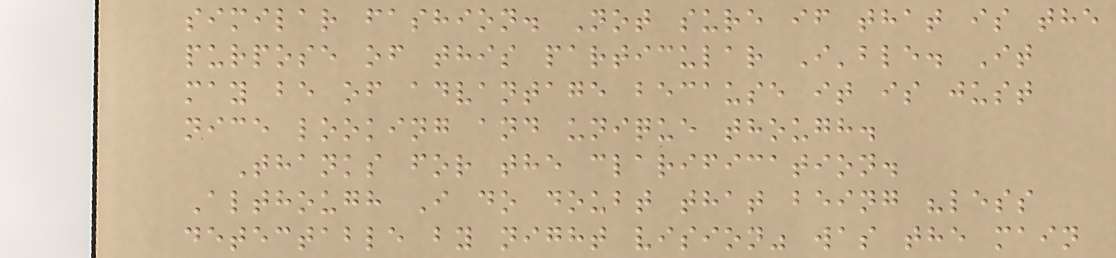similar fashion. Not sure if that is the
purpose of this particular I'ble. It
may be of advantage because it is just
nice looking and unique though.
Thanks for the clarification.
Although I do doubt that being "less
detectable by night vision" was the main
